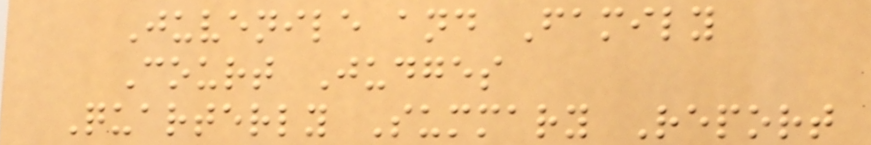Juvenile and Family
Court Judges
Quarterly Summary Report
